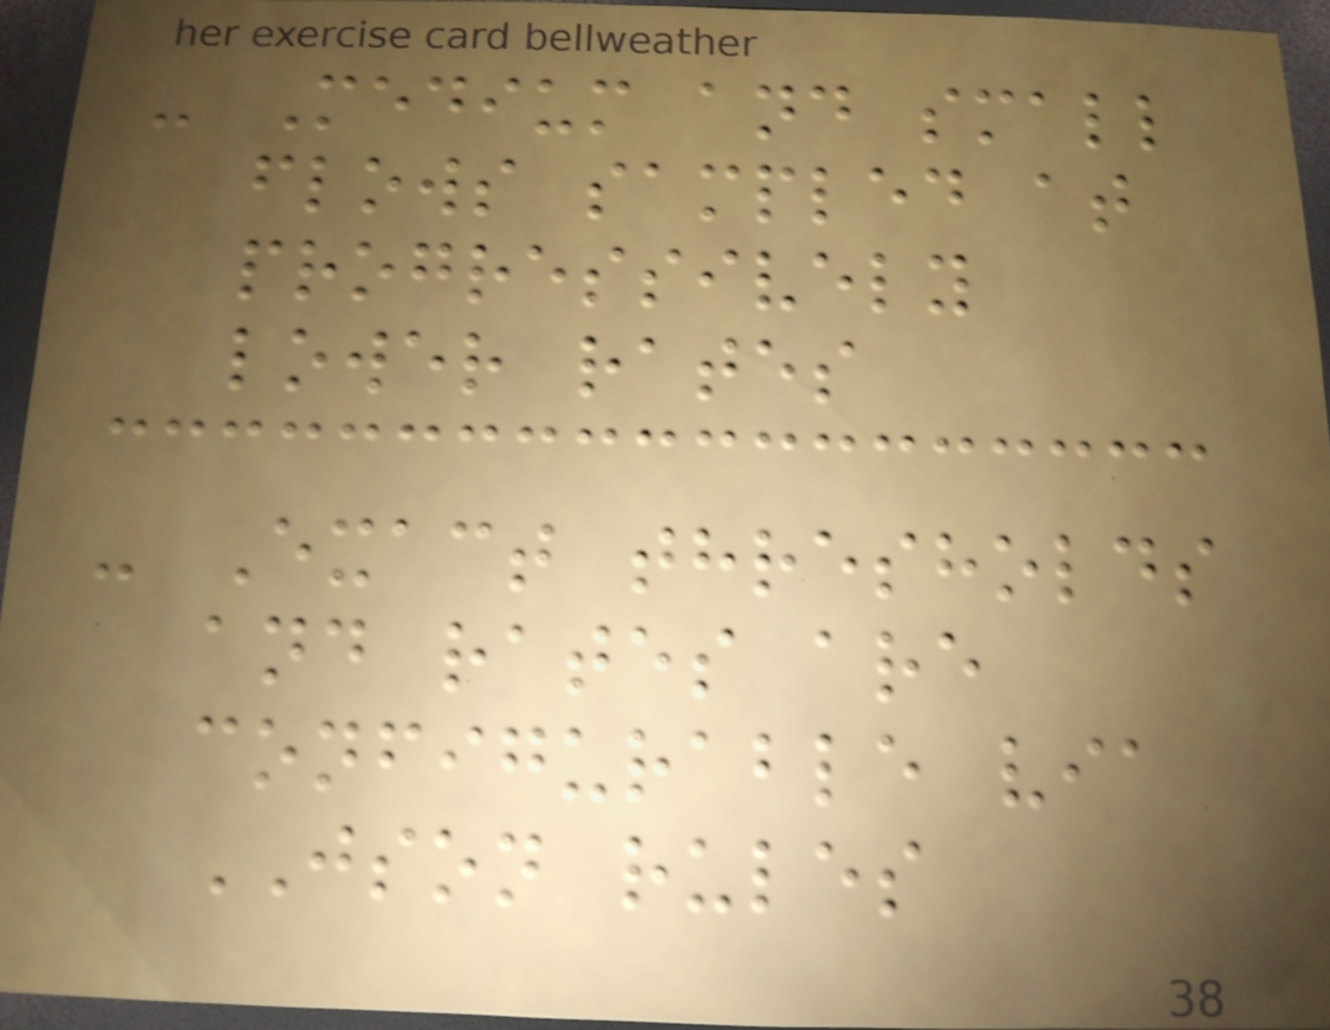- Medium and small
flows sampled at
progressively
lower rates
- Exact thresholds
and rates are
configurable via
JSON rules
